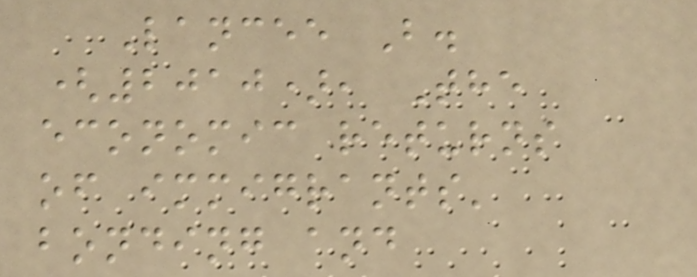Lancee B.
(2010), The
economic returns
of immigrants'
bonding and
